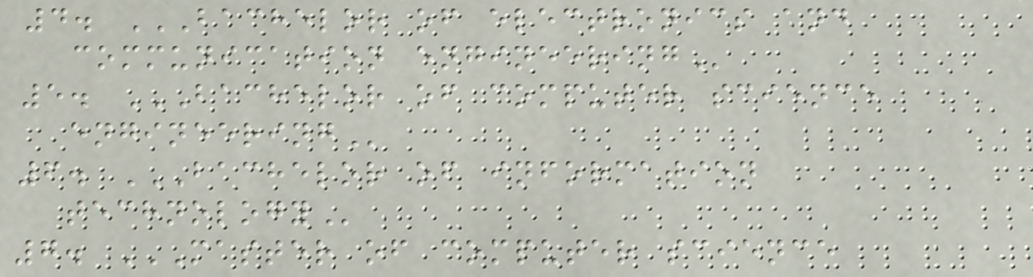4. BACHELOR OF ELECTRONICS AND
COMMUNICATION ENGINEERING
5. BACHELOR OF COMPUTER SCIENCE
ENGINEERING
6. BACHELOR OF INFORMATION
TECHNOLOGY
7. MASTER OF COMPUTER SCIENCE
